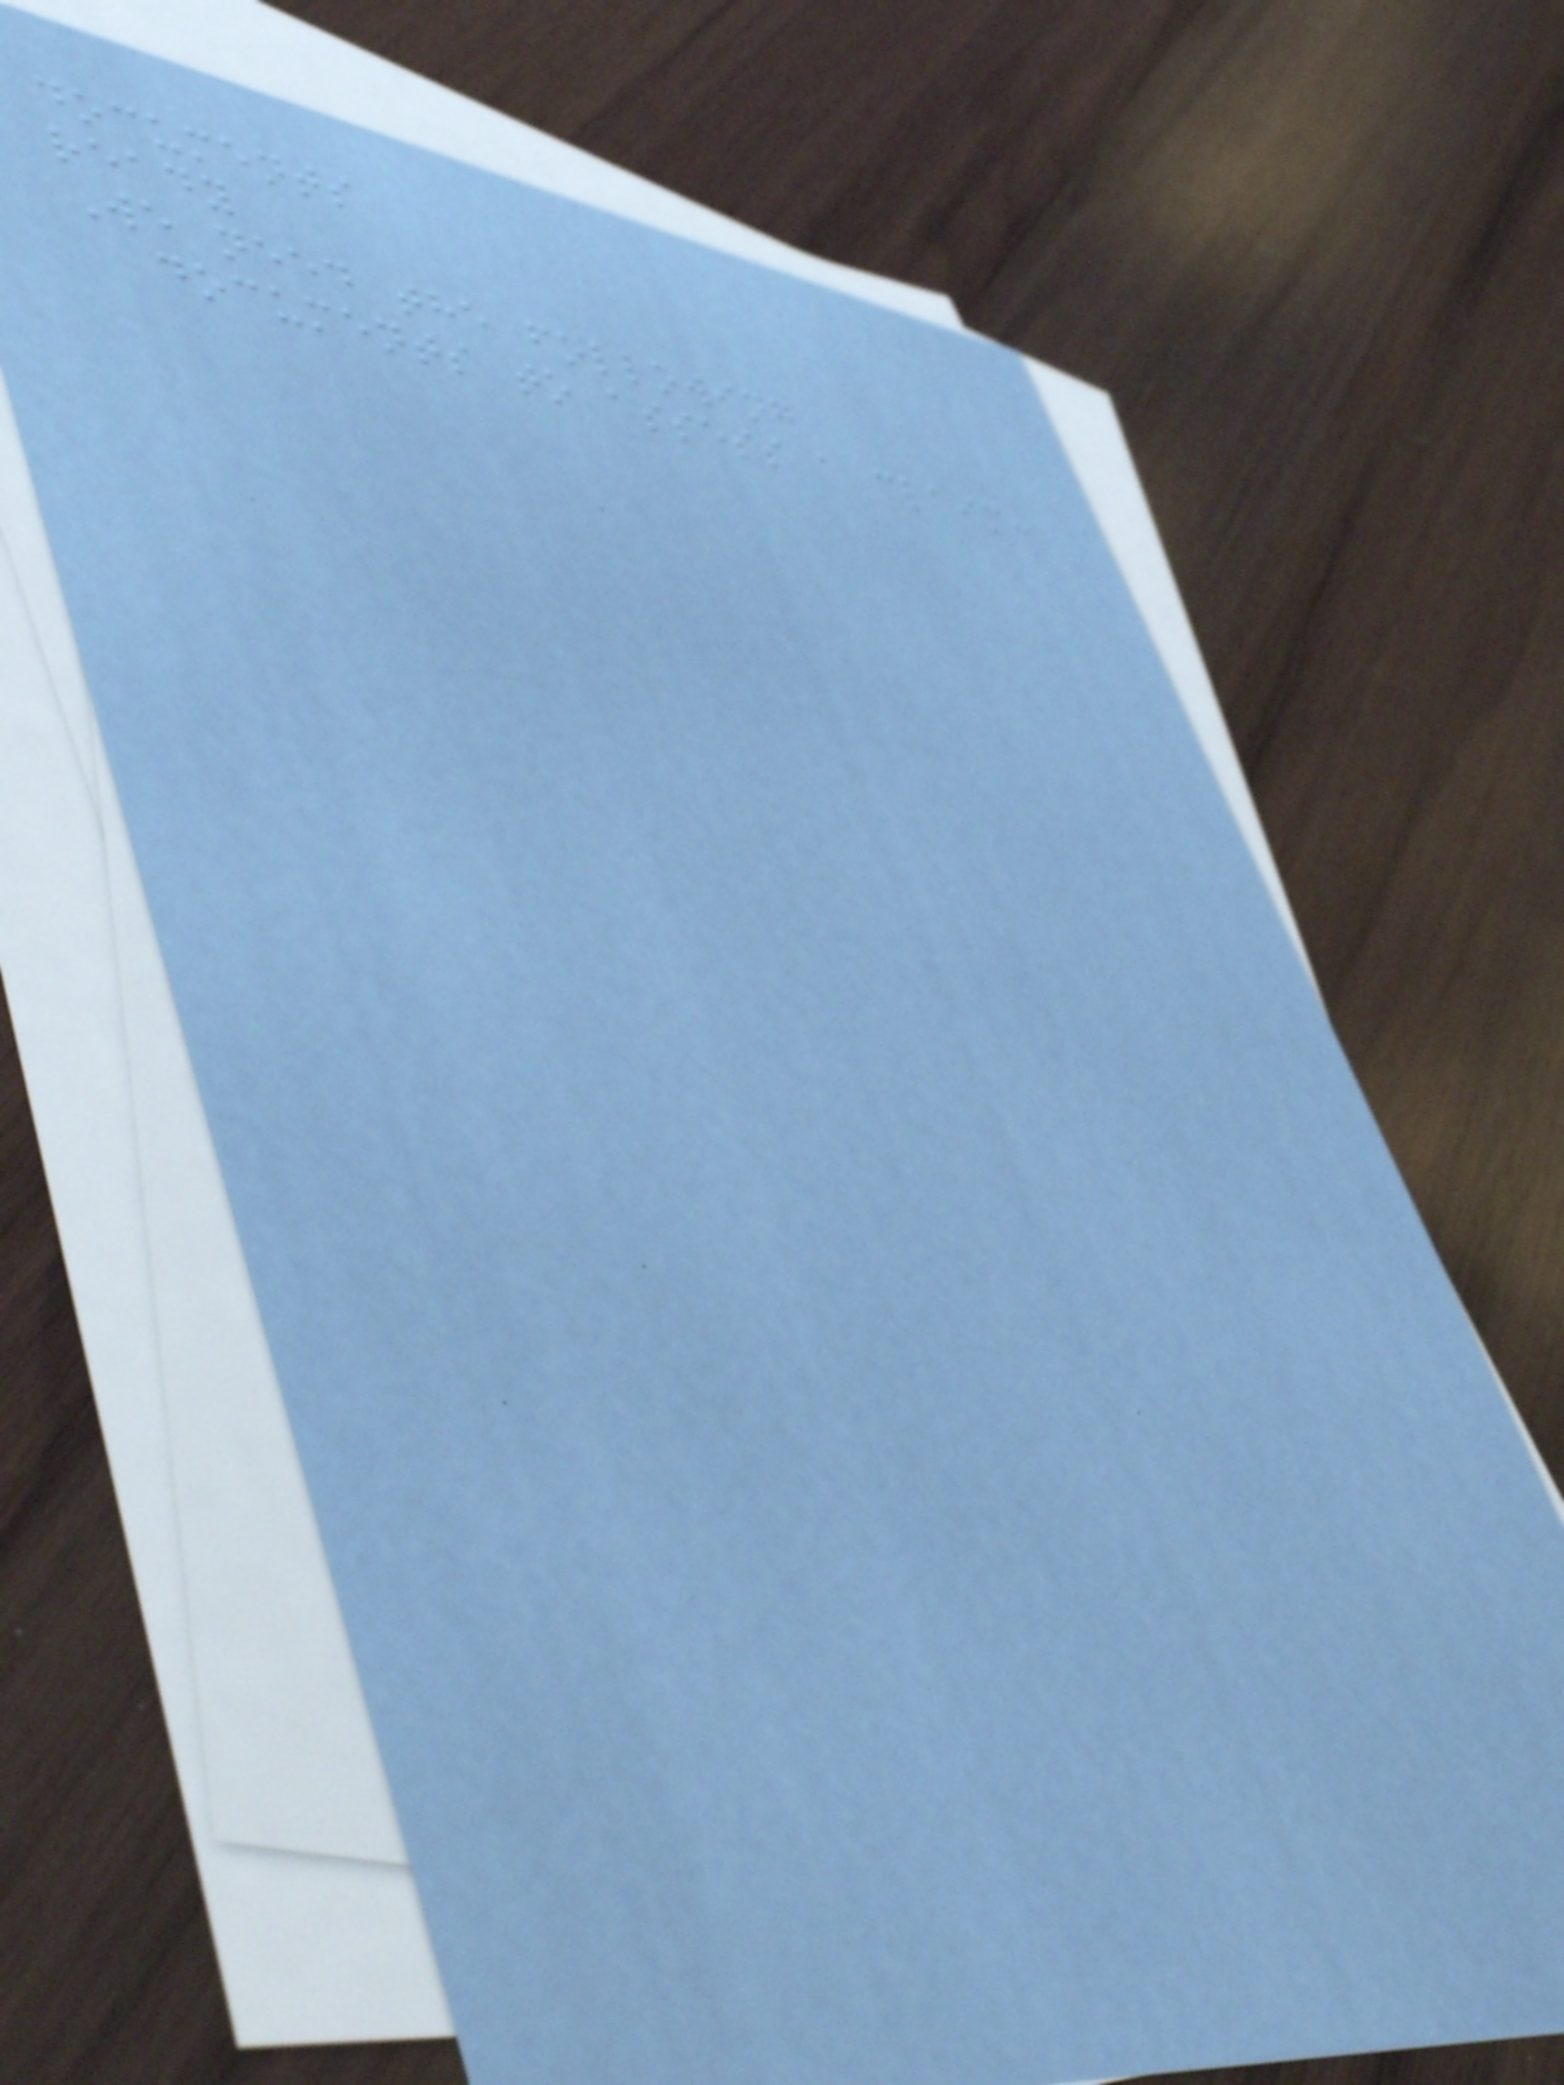documents
ready
We need the following
documents to assess a claim:
